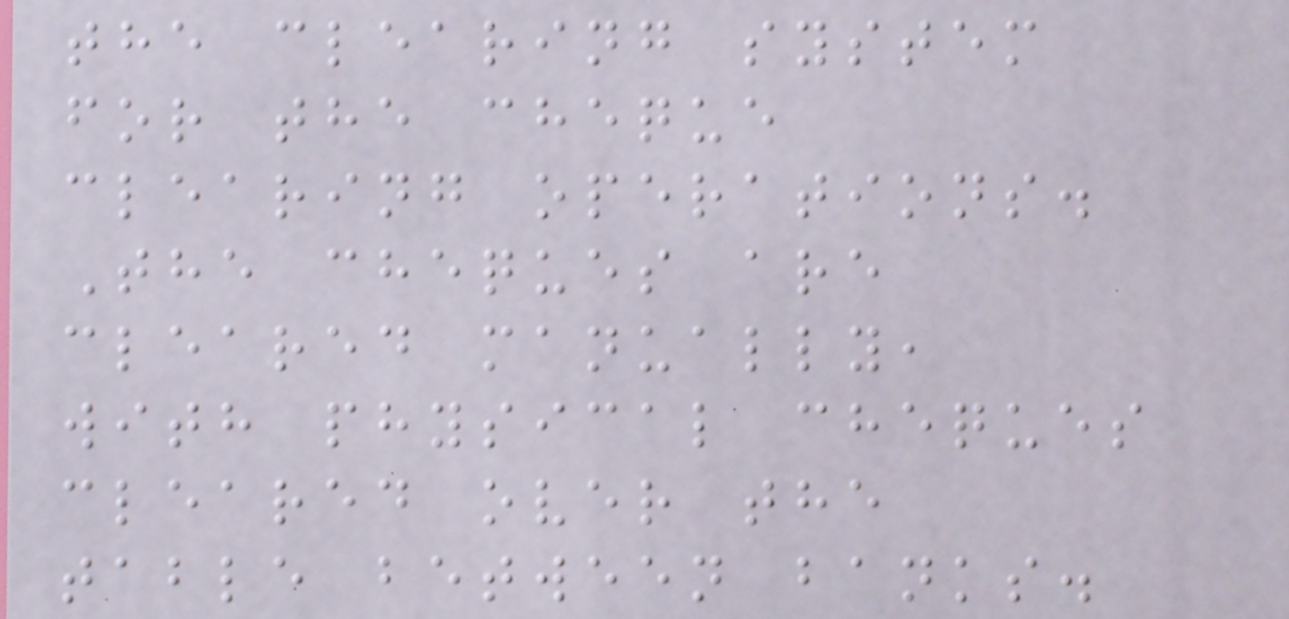the clearing system
for the cheque
clearing operations.
The cheques are
cleared manually,
with physical cheques
cleared over the
table between banks.
